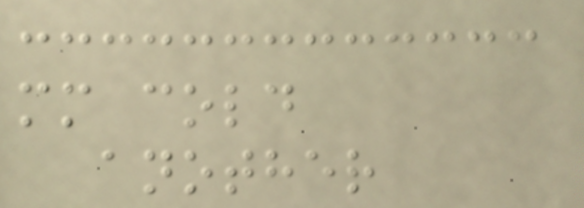mm cold
another
